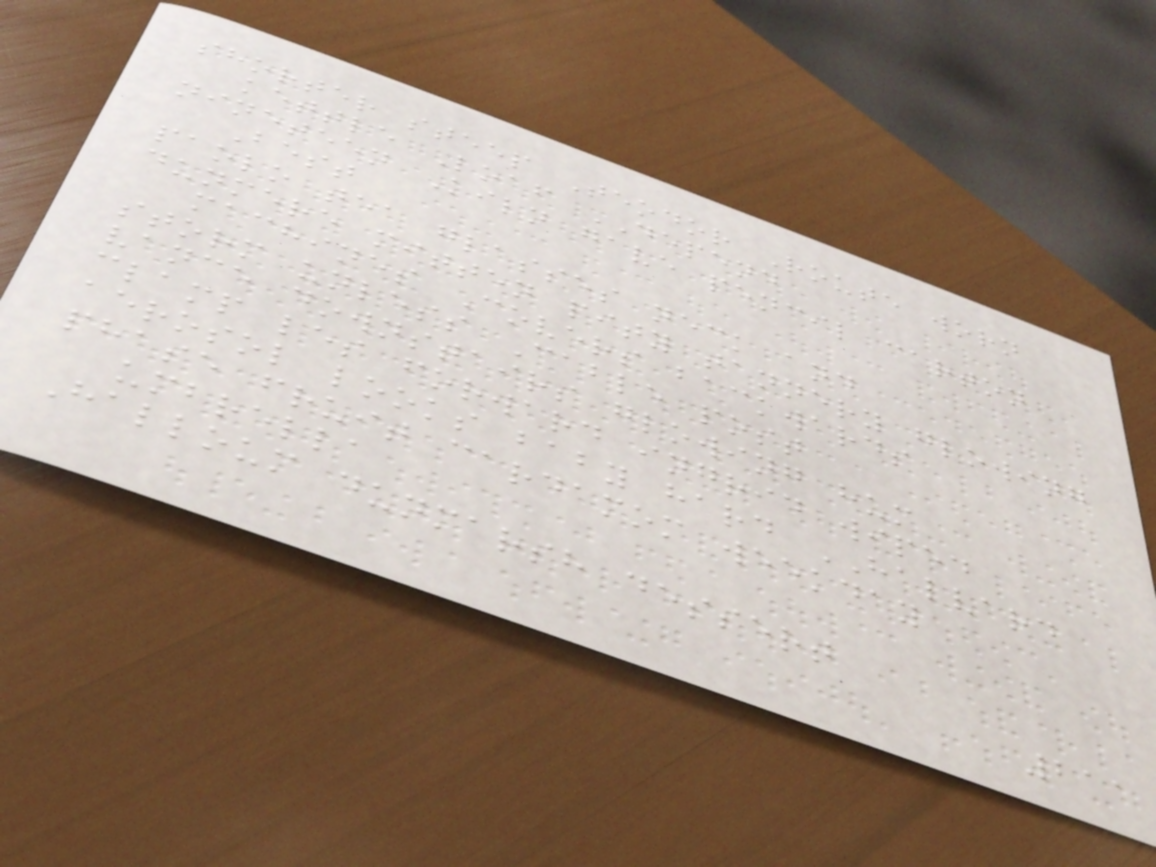shorter steep Teodor Route worn
kettle Loaf DEPEND
nineteen Kiln gave pencil carton
Best
paolo tea glasses neck and
dunmere mitten pity tannery glowing
machines Covers backwards
storm unless Cable post
vance downstairs glowing hum
clamp les forward ingrid wiped
aerosol looks baby hard HALVARD
phase fruit cardamom weekday
umbrella
Halloum dunmarsh dessert
211
